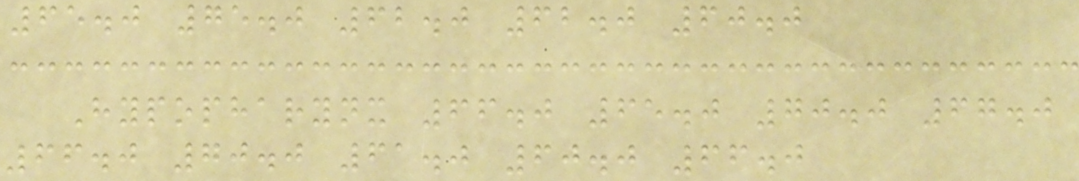65.0 75.0 62.0 62.0 60.0
Hypopharynx 66.0 65.0 70.0 67.0
66.0 70.0 61.0 60.0 66.0
